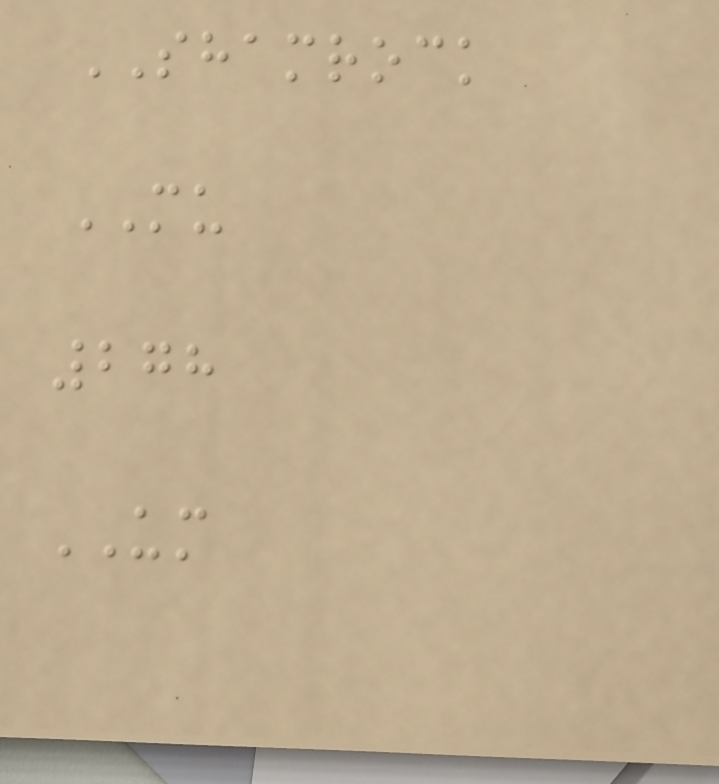SHAMROCK
MU
278
UM
